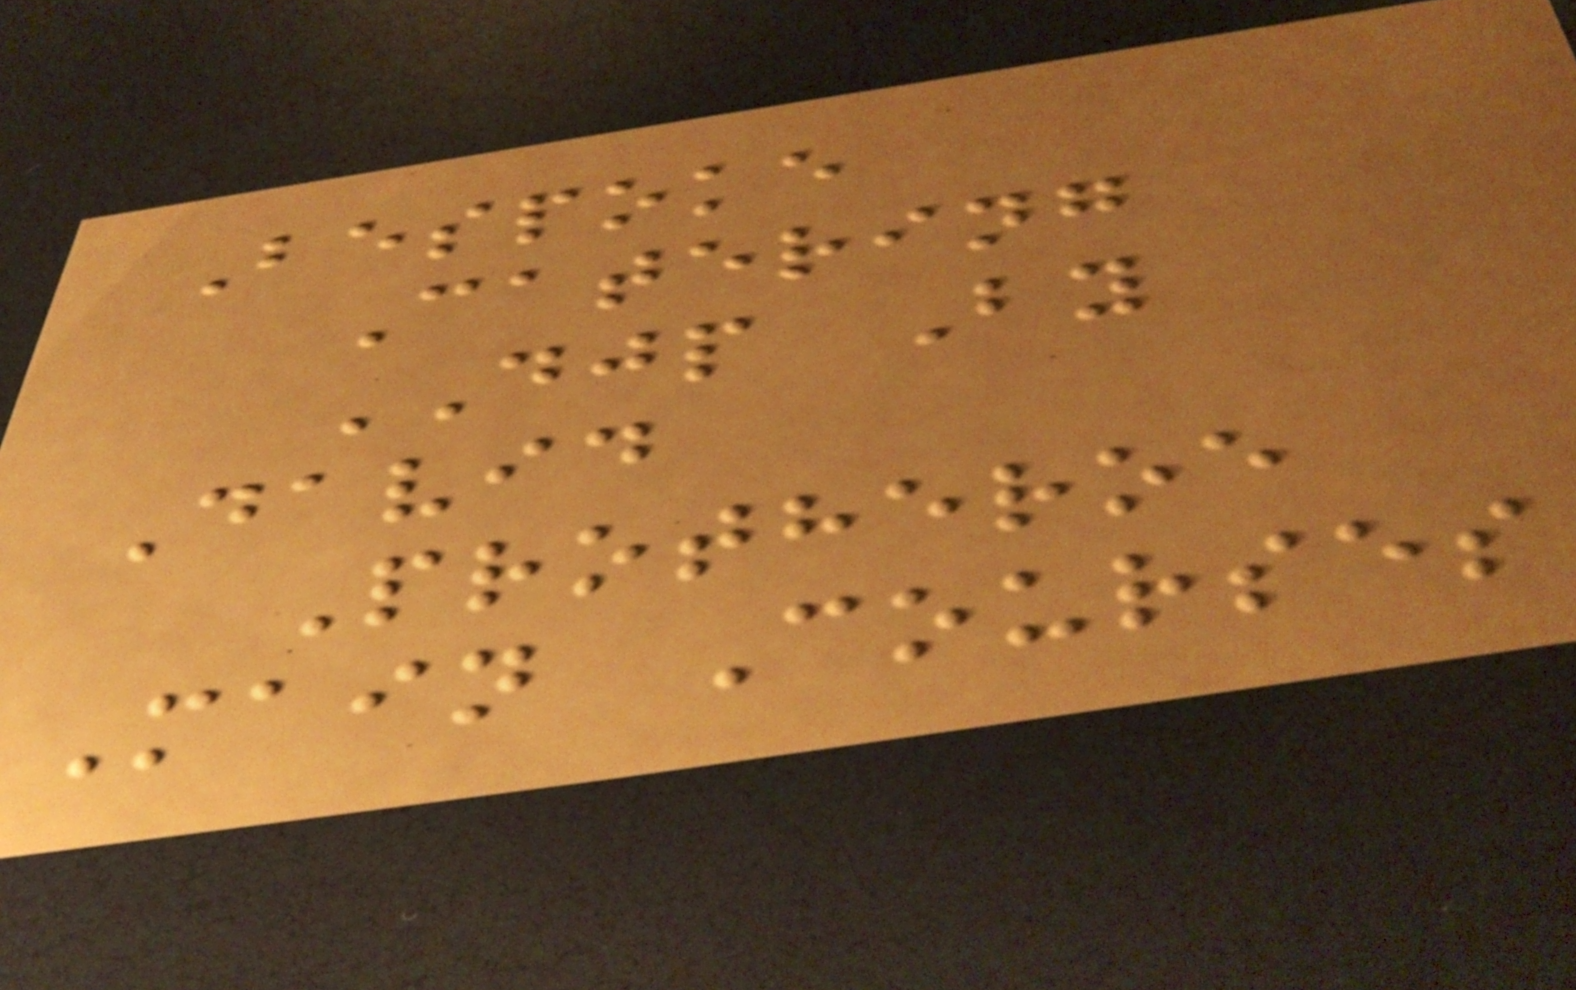Bespoke
Catering
DJP By
David
Protheroe
Main Courses
